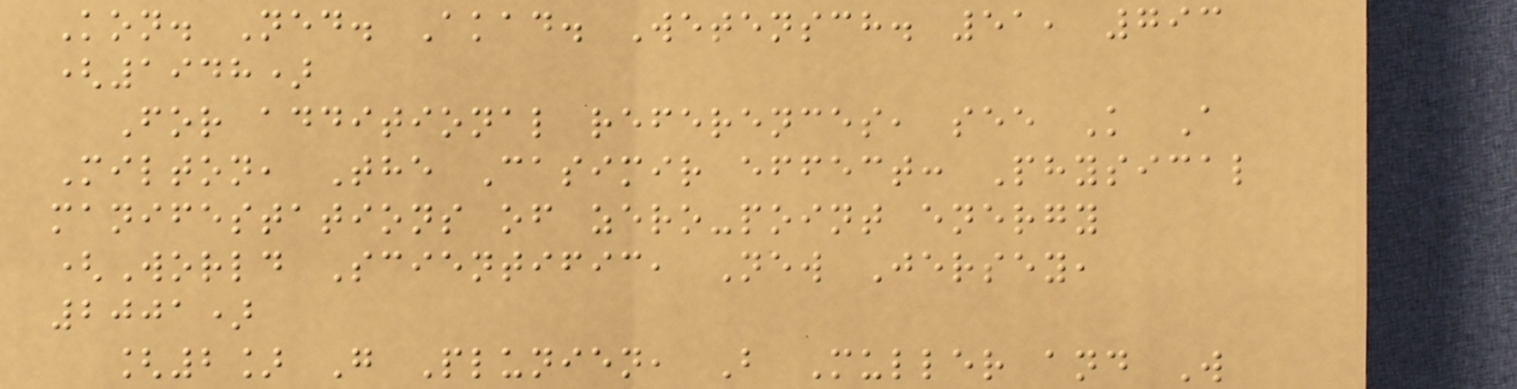Kon. Ned. Akad. Wetensch. 51, 793
(1948)
For additional references, see K A
Milton, The Casimir effect: Physical
manifestations of zero-point energy
(World Scientific, New Jersey,
2001)
[2] G Plunien, B Muller and W
